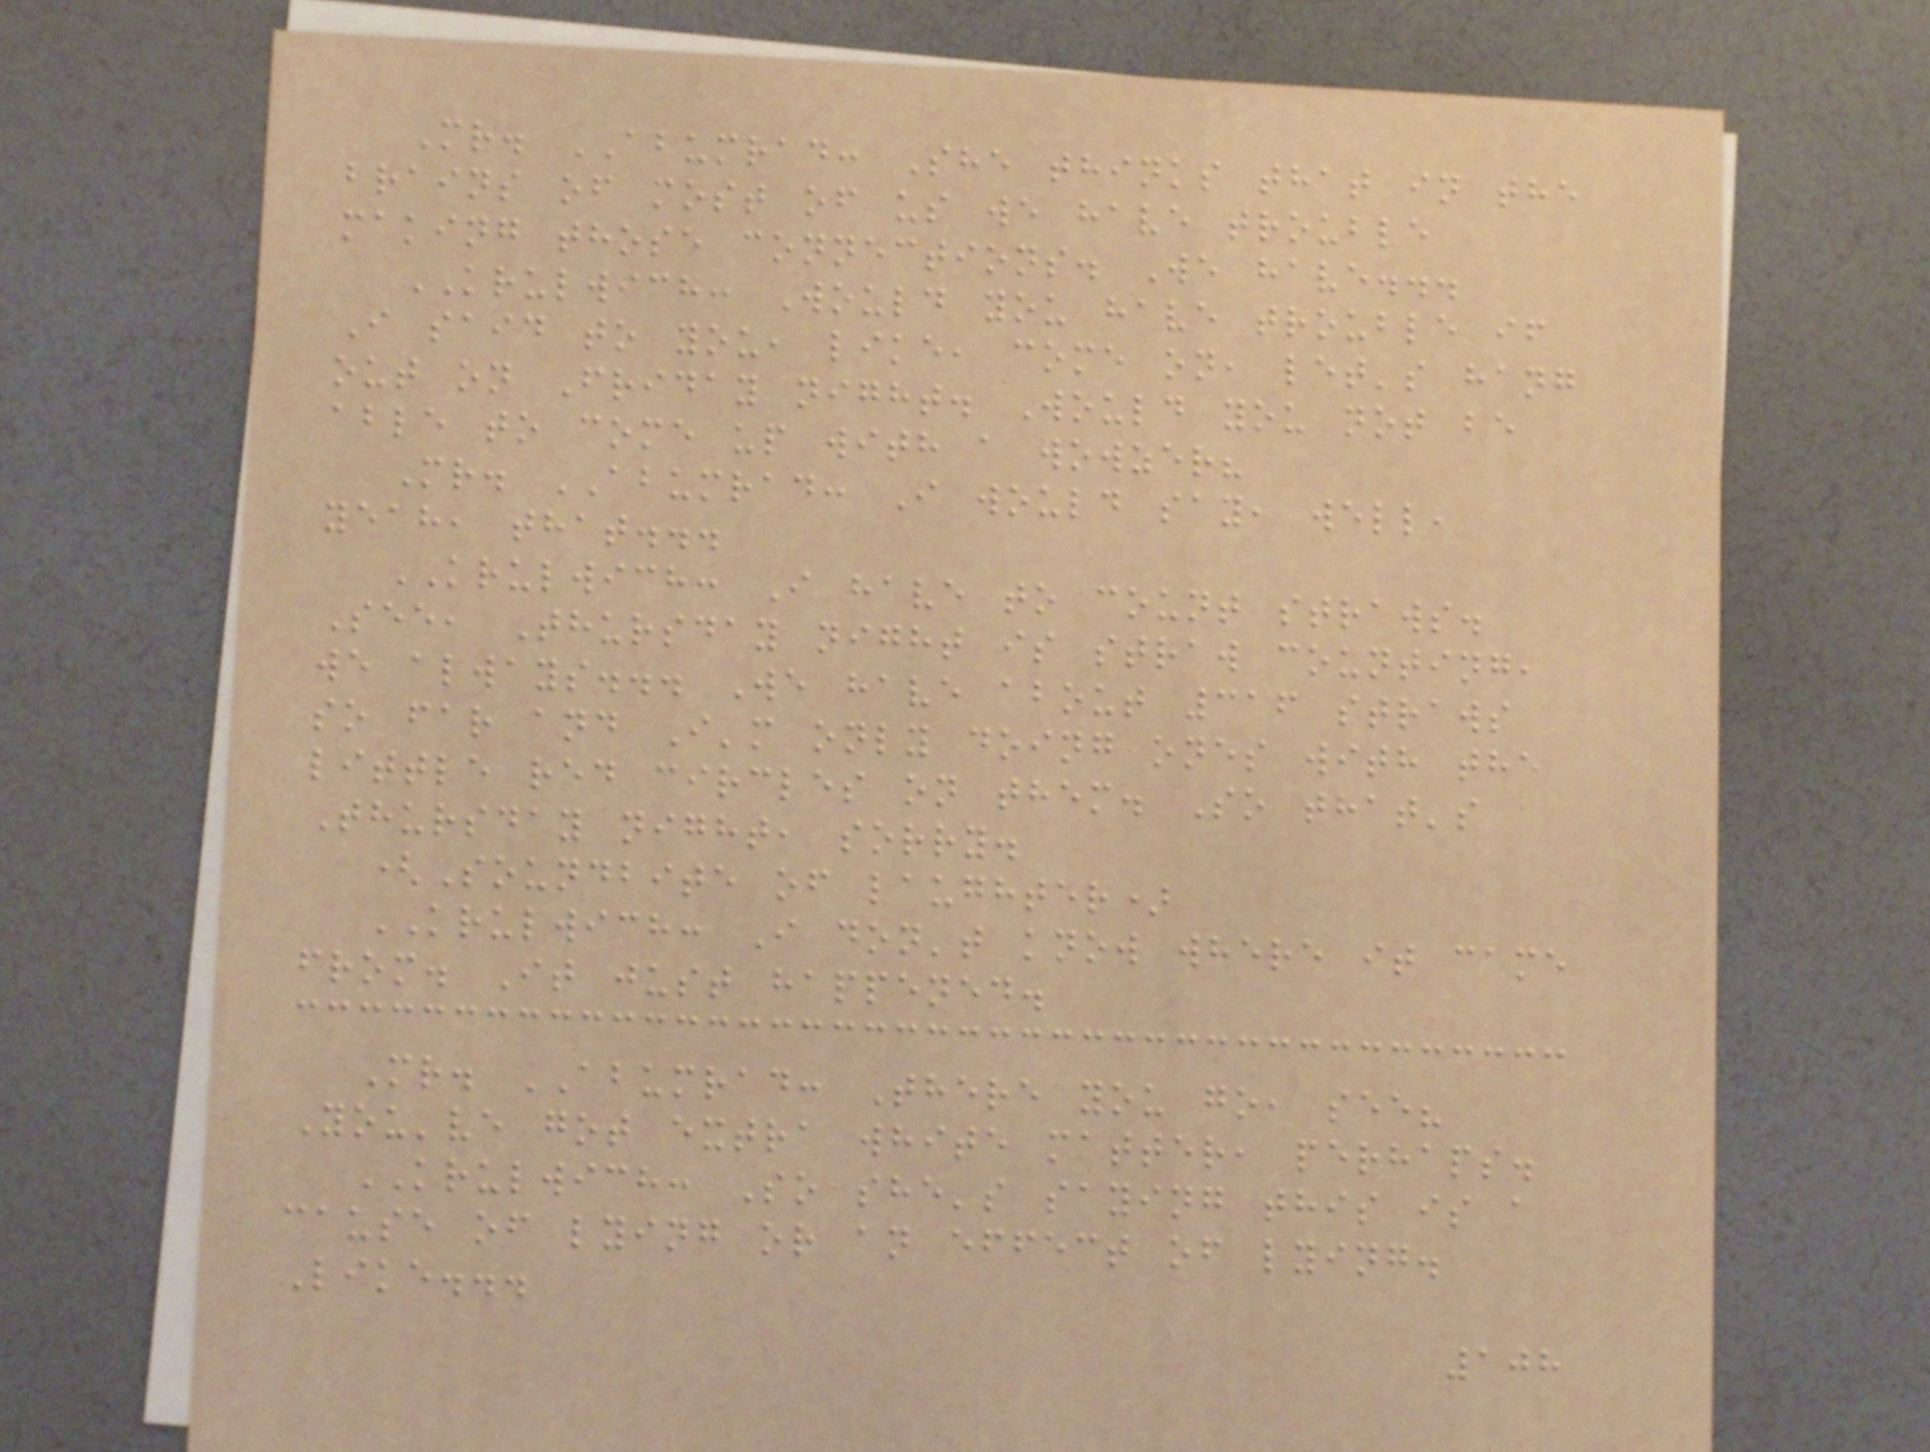Mr. ABUMRAD: She thinks that in the
brains of most of us we have trouble
making those connections. We have...
KRULWICH: Would you have trouble if
I said to you, like, come on, let's hang
out on Friday night. Would you not be
able to come up with a wowzer?
Mr. ABUMRAD: I would say, well,
yeah, that...
KRULWICH: I have to count straws.
See, Thursday night is straw counting,
we always... We have about 316 straws
so far and I'm only doing ones with the
little red circles on them. So that's
Thursday night, sorry.
(Soundbite of laughter)
KRULWICH: I don't know where it came
from. It just happened.
Mr. ABUMRAD: There you go, see?
You've got extra white matter, perhaps.
KRULWICH: So she's saying this is a
cause of lying or an effect of lying.
Like...
108
